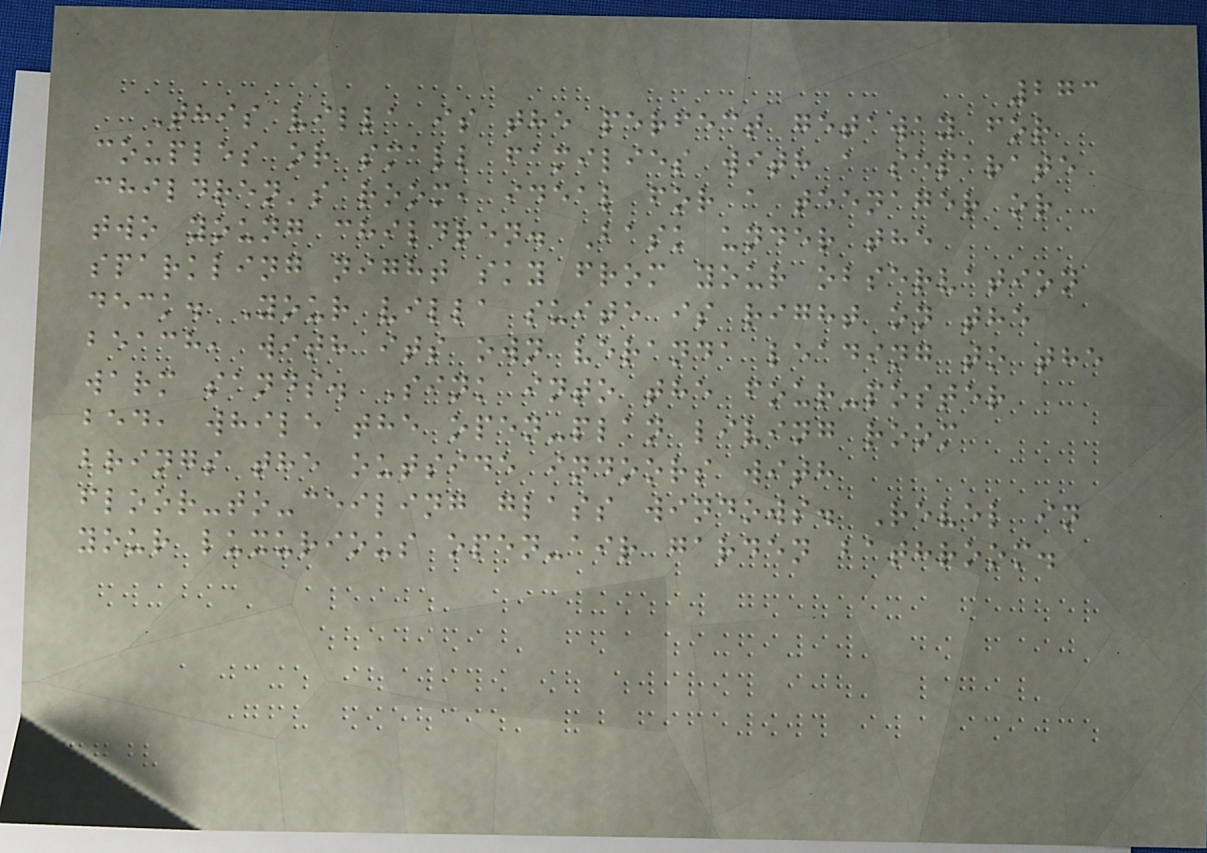273
This villa is the perfect getaway for
couples or small families with a separate
children's room, ideal for a teenager or
two young children. Bask under the
sparkling night sky from your observation
deck. Your villa suite is right on the
beach, with its own veranda leading to the
warm sands. Sink into the four-poster
bed, while the open-plan living room
brings the outside indoors with
floor-to-ceiling glass windows. Revel in
your luxurious open-air garden bathroom.
